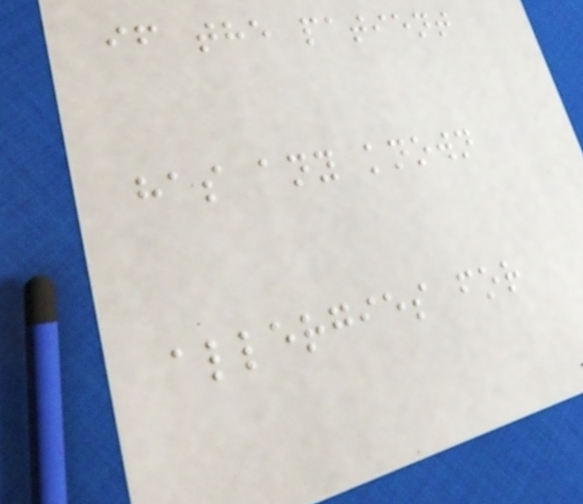if the patient
has any known
allergies for
